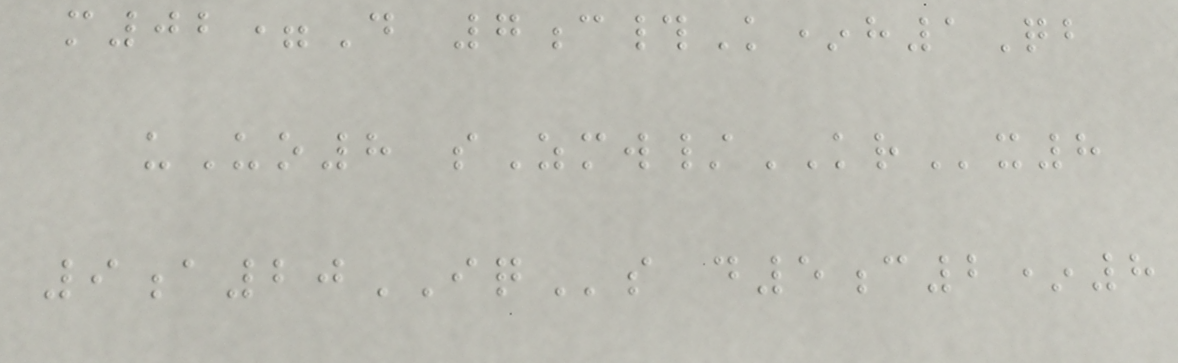m02=D 7c#K*h1Qb
uUo8 sZmw/KRx8
9a20IQs d5c2*8
